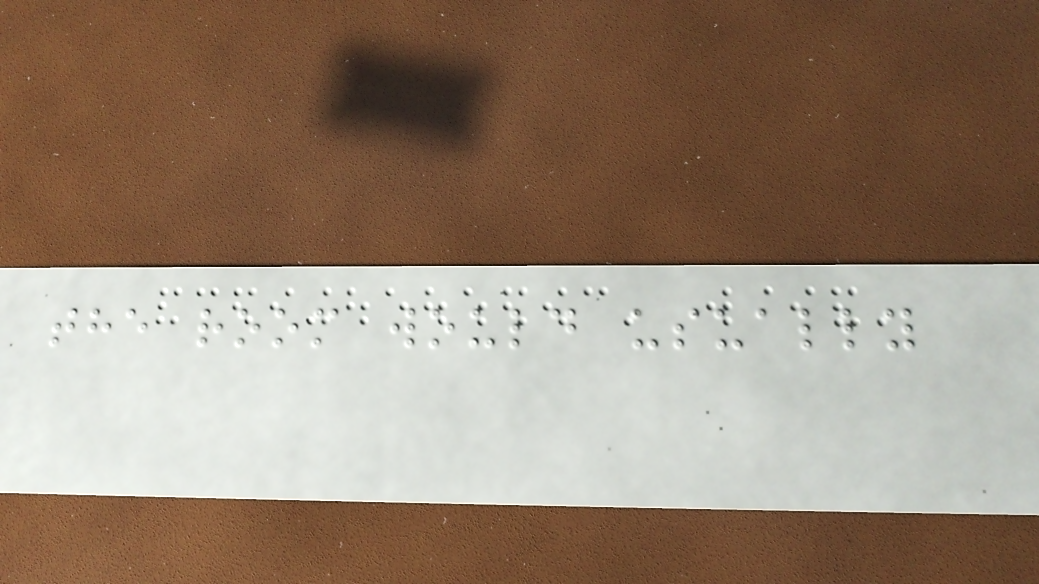the room would usually
